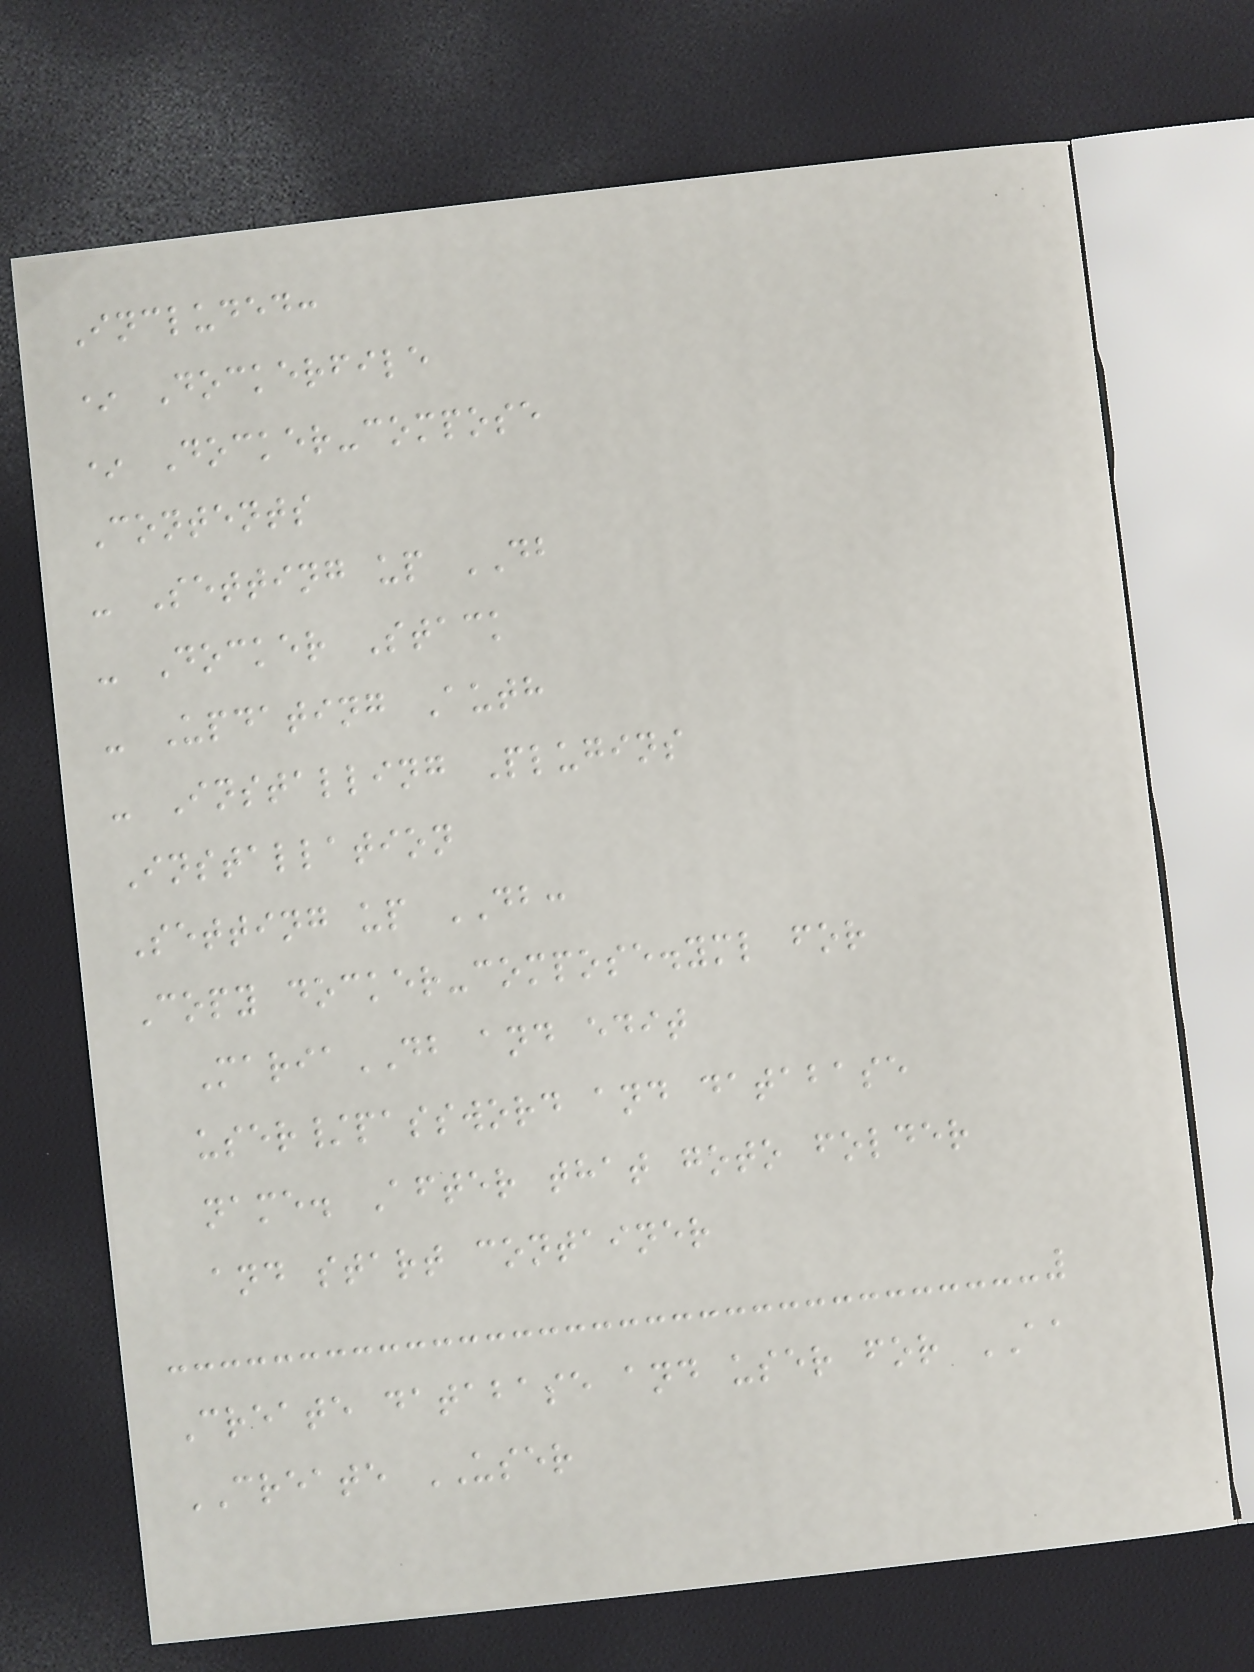Included:
* Dockerfile
* Docker-compose
Contents
- Setting up DB
- Docker Stack
- Updating Auth
- Installing Plugins
Installation
Setting up DB:
Copy docker-compose.yml for
MariaDB and edit
user/password and database
name. After that goto folder
and start container
Create database and user for AA
CREATE USER
